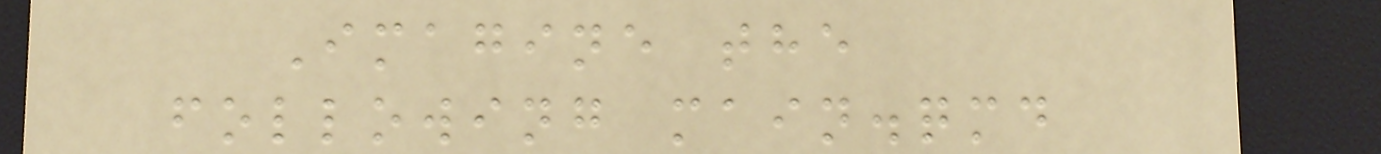Imagine the
following main.qmd
